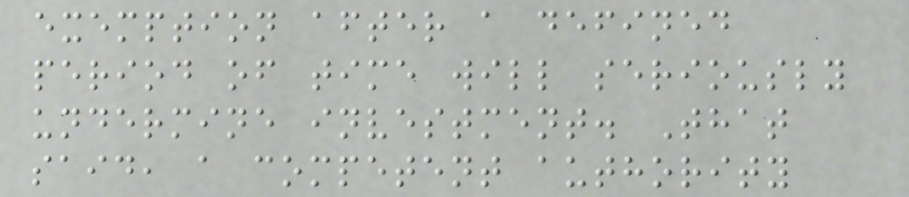exemption after a defined
period of time will seriously
undermine investment. That
said, a competent authority
